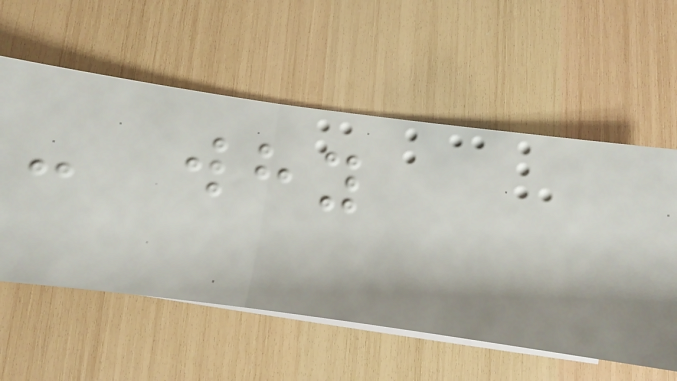- why
